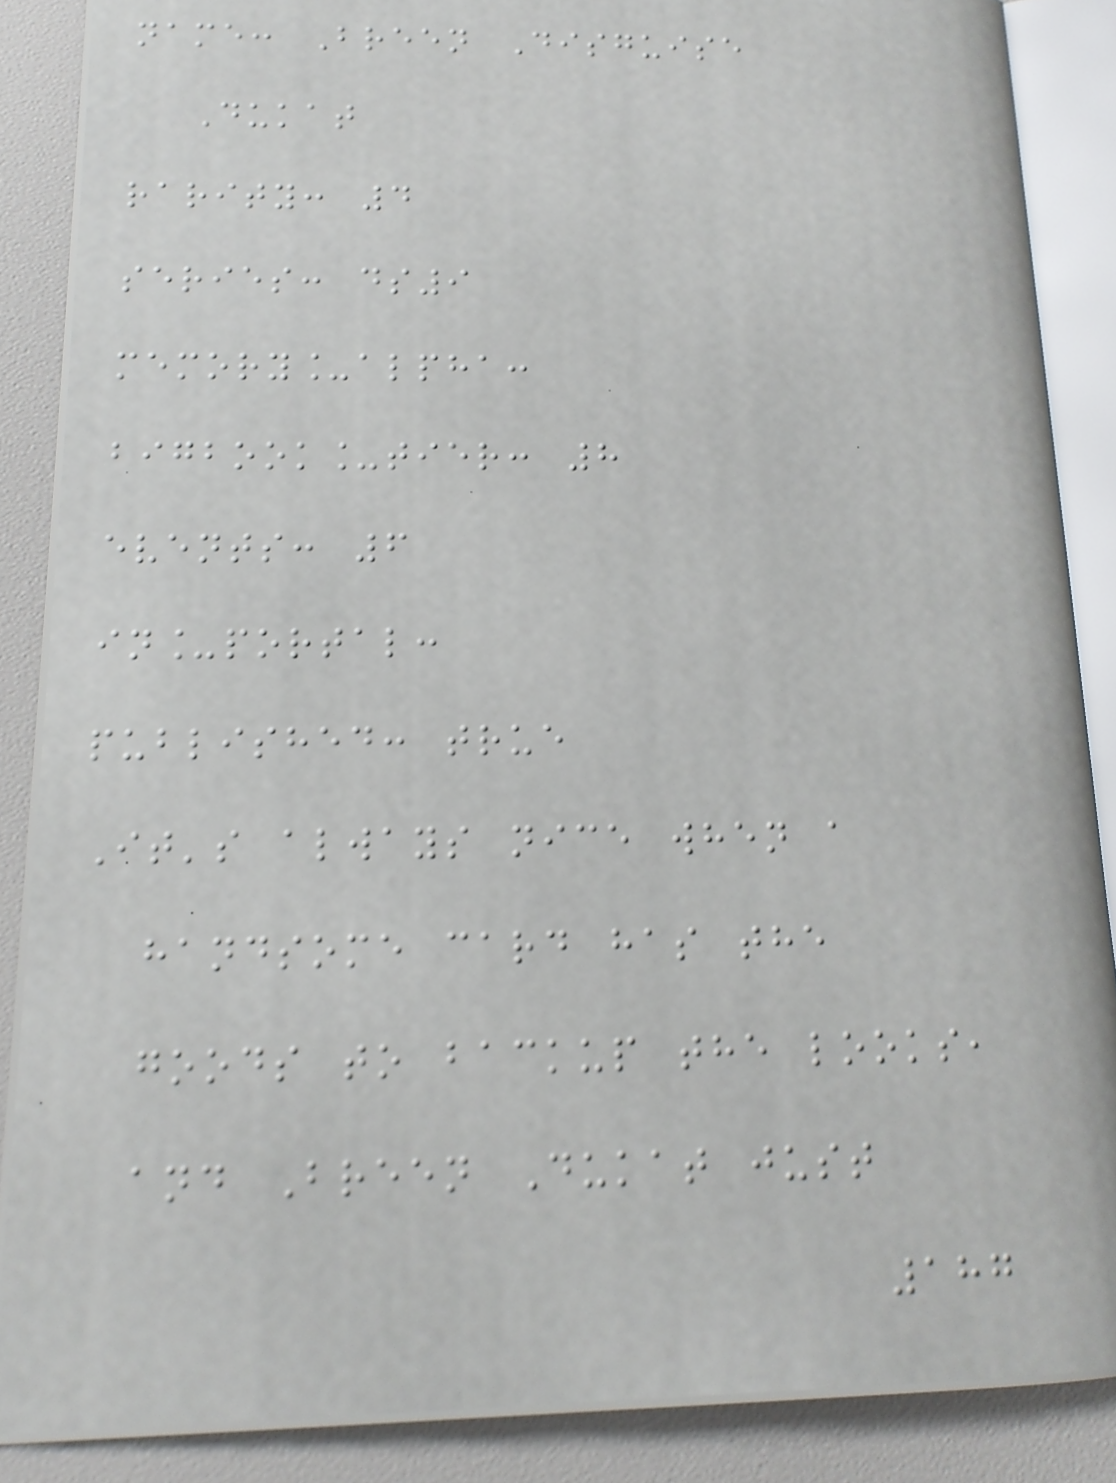name: Breen Disguise
Dukat
rarity: 4
series: ds9
memory_alpha:
bigbook_tier: 8
events: 6
in_portal:
published: true
It's always nice when a
handsome card has the
goods to backup the looks,
and Breen Dukat just
187
